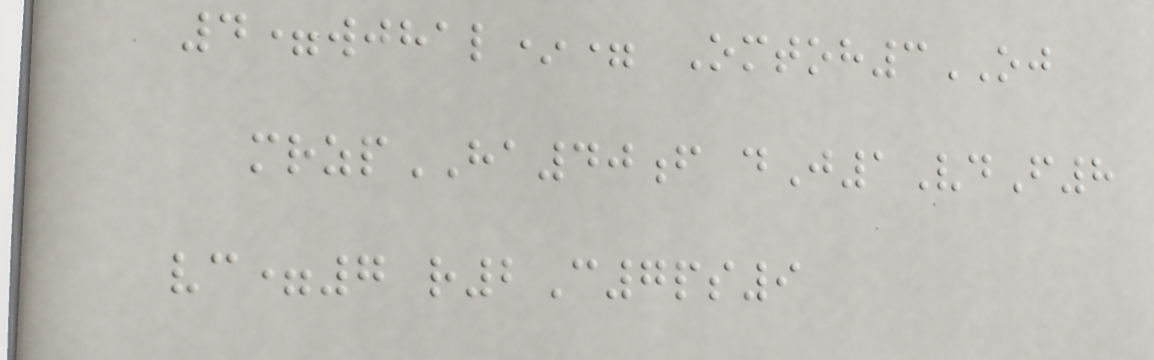4=wjhal*= Omtoh3OJ
mrzpHA40f dJ1VdF8
vc=7 r2C7ps9
